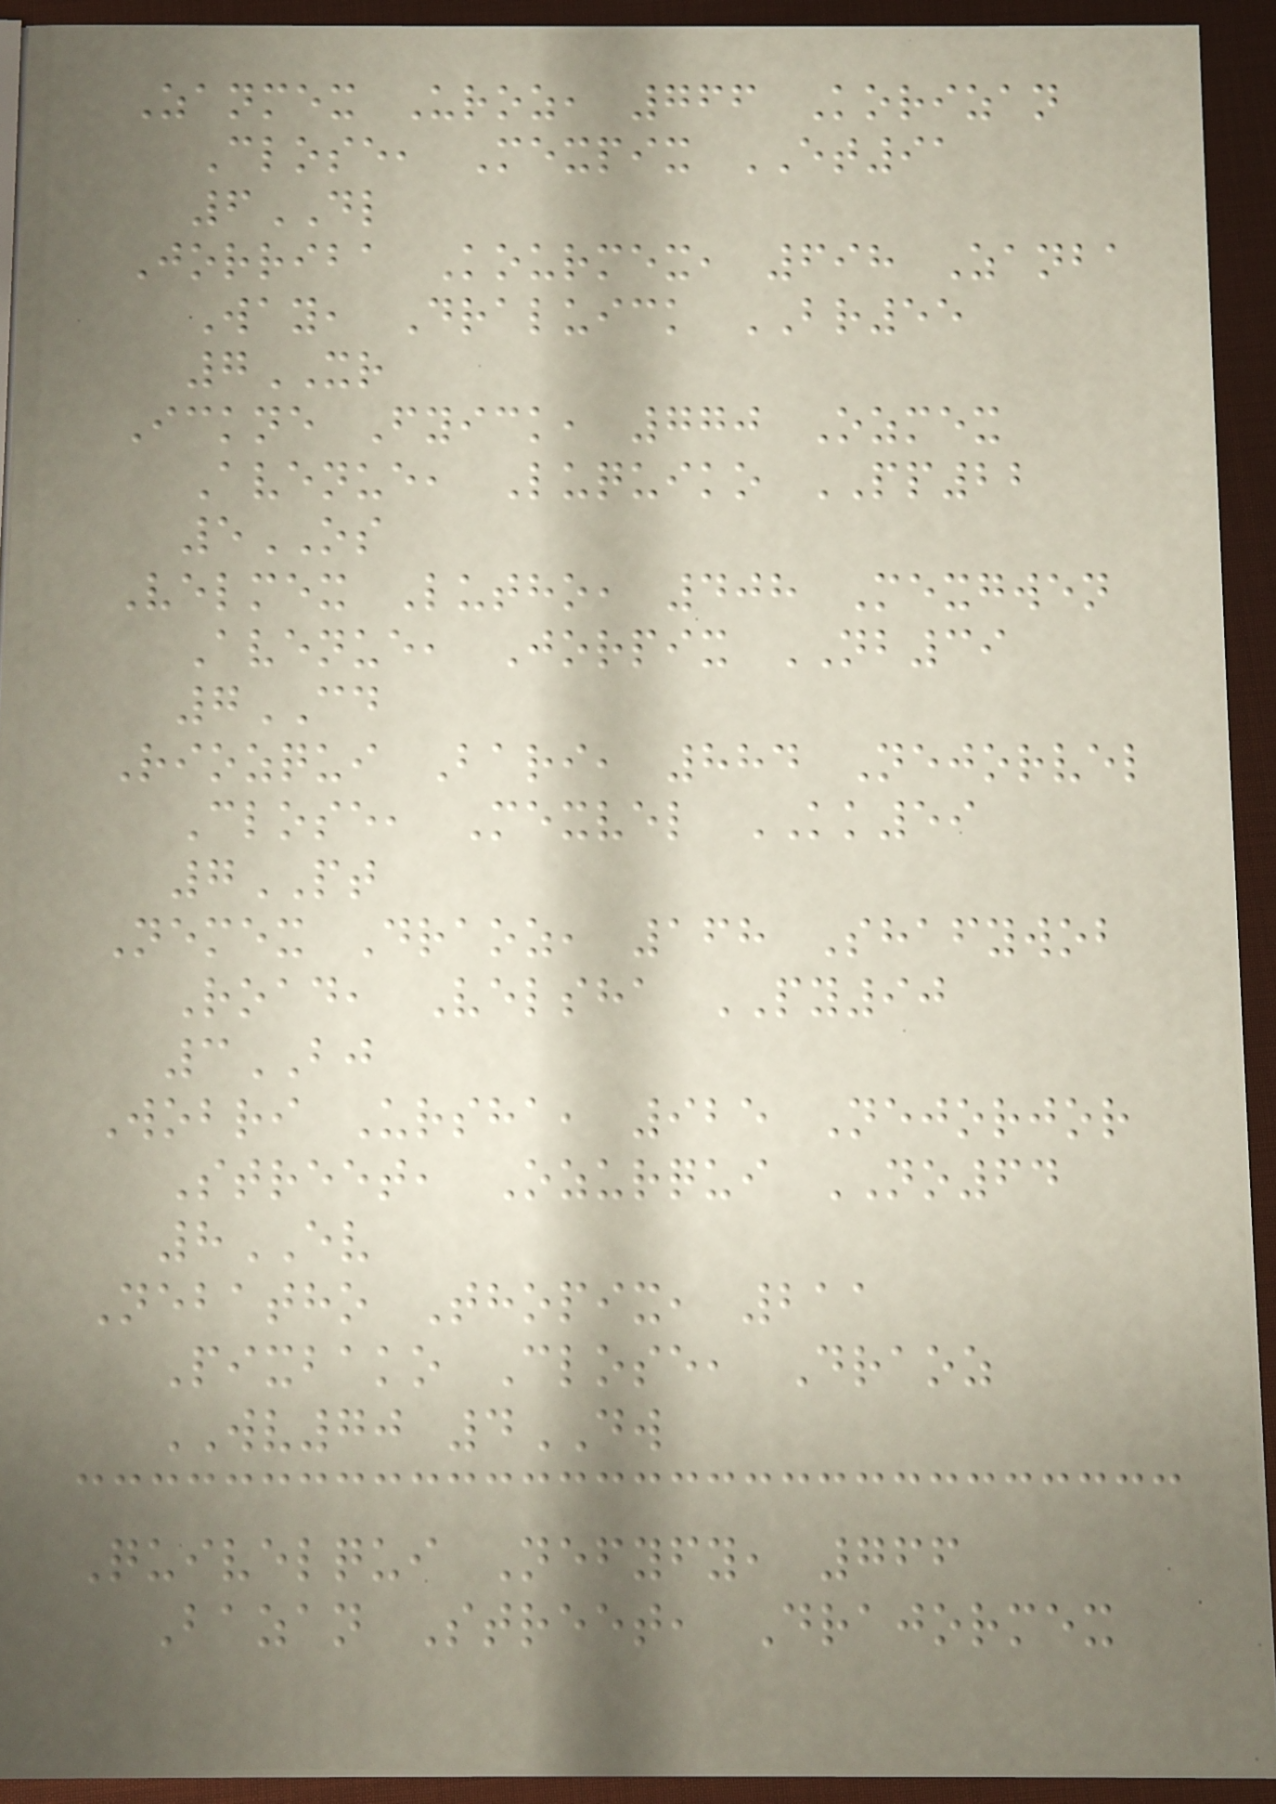Zanmex Uroz, 766 Korizan
Close, Mexpix ET91
6DL
Jorriba Kourmex, 698 Zanba
Way, Draluick BR55
7XR
Ickne Fyick, 770 Ozmex
Avenue, Luquiko PP22
5OS
Velmex Lutho, 408 Mexgwen
Avenue, Jorpix NB39
7CD
Riozqui Bari, 884 Nejorvel
Close, Mexvel KK59
7PT
Nemex Draoz, 168 Shafywob
Road, Velsha PY90
3BJ
Wobri Ursha, 925 Nejorjor
Street, Ozurqui NO64
8EV
Nebatho Thopix, 211
Pixbako Close, Draoz
WV70 4DW
Quivelqui Nefyfy, 766
Bazan Street, Drajormex
